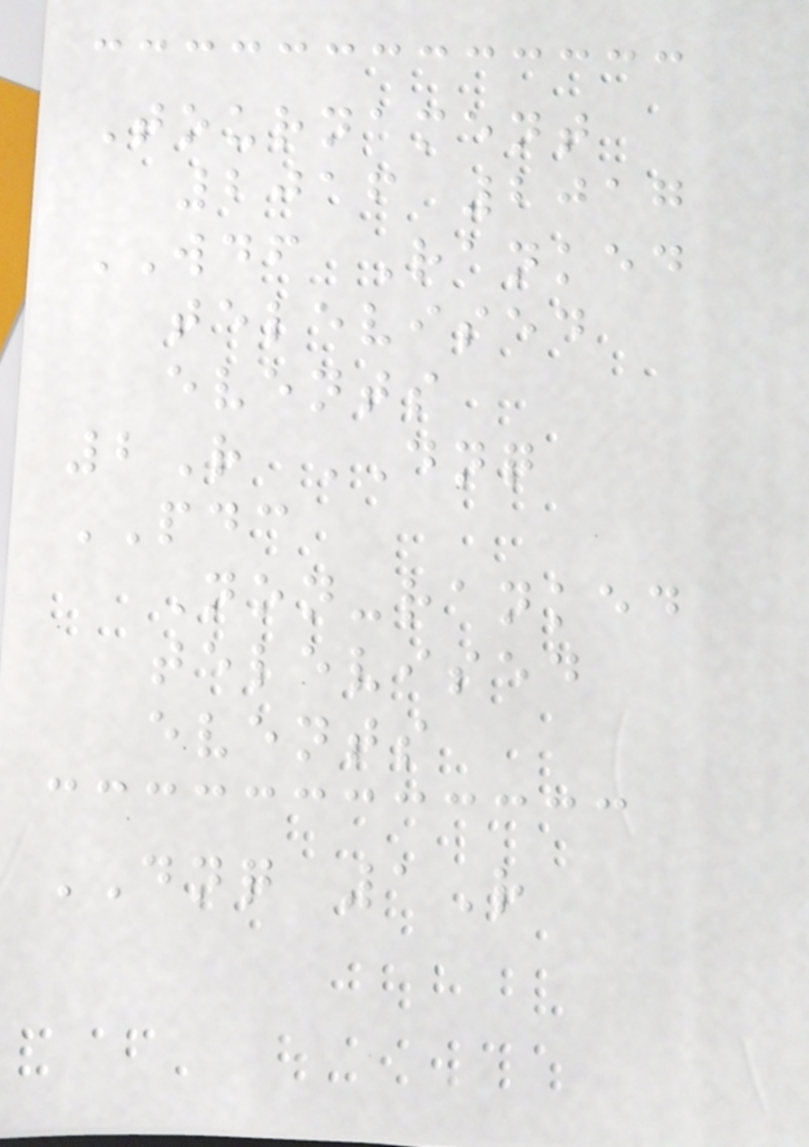Tournament
2016 2017
WDF Ranked
televised
events
2R DNQ
PDC
Non-ranked
televised
events
DNQ 1R
